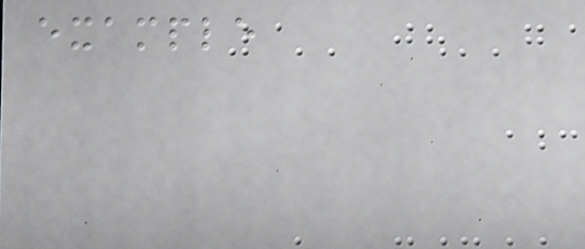example
